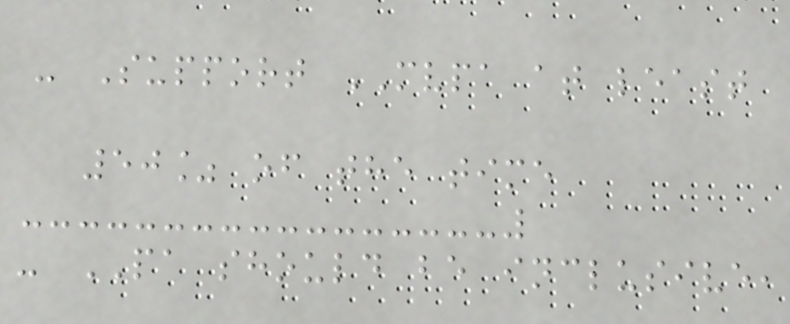- Support MVPA at least
50% of the time
- PA should be inclusive,
